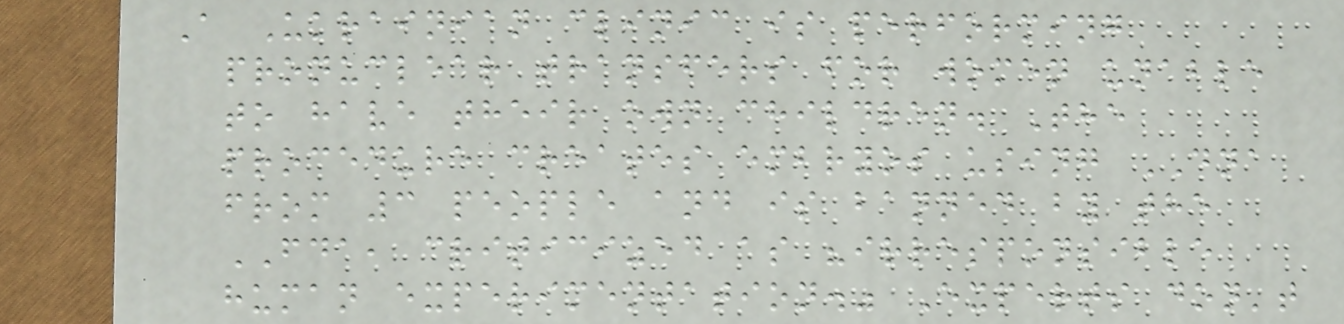A Ukrainian clinic is performing
pronuclear transfers for women unable
to have their own children. The
procedure creates embryos using DNA
from 3 people and is banned by the
FDA, criticized as "irresponsible
human experimentation." Experts don't
